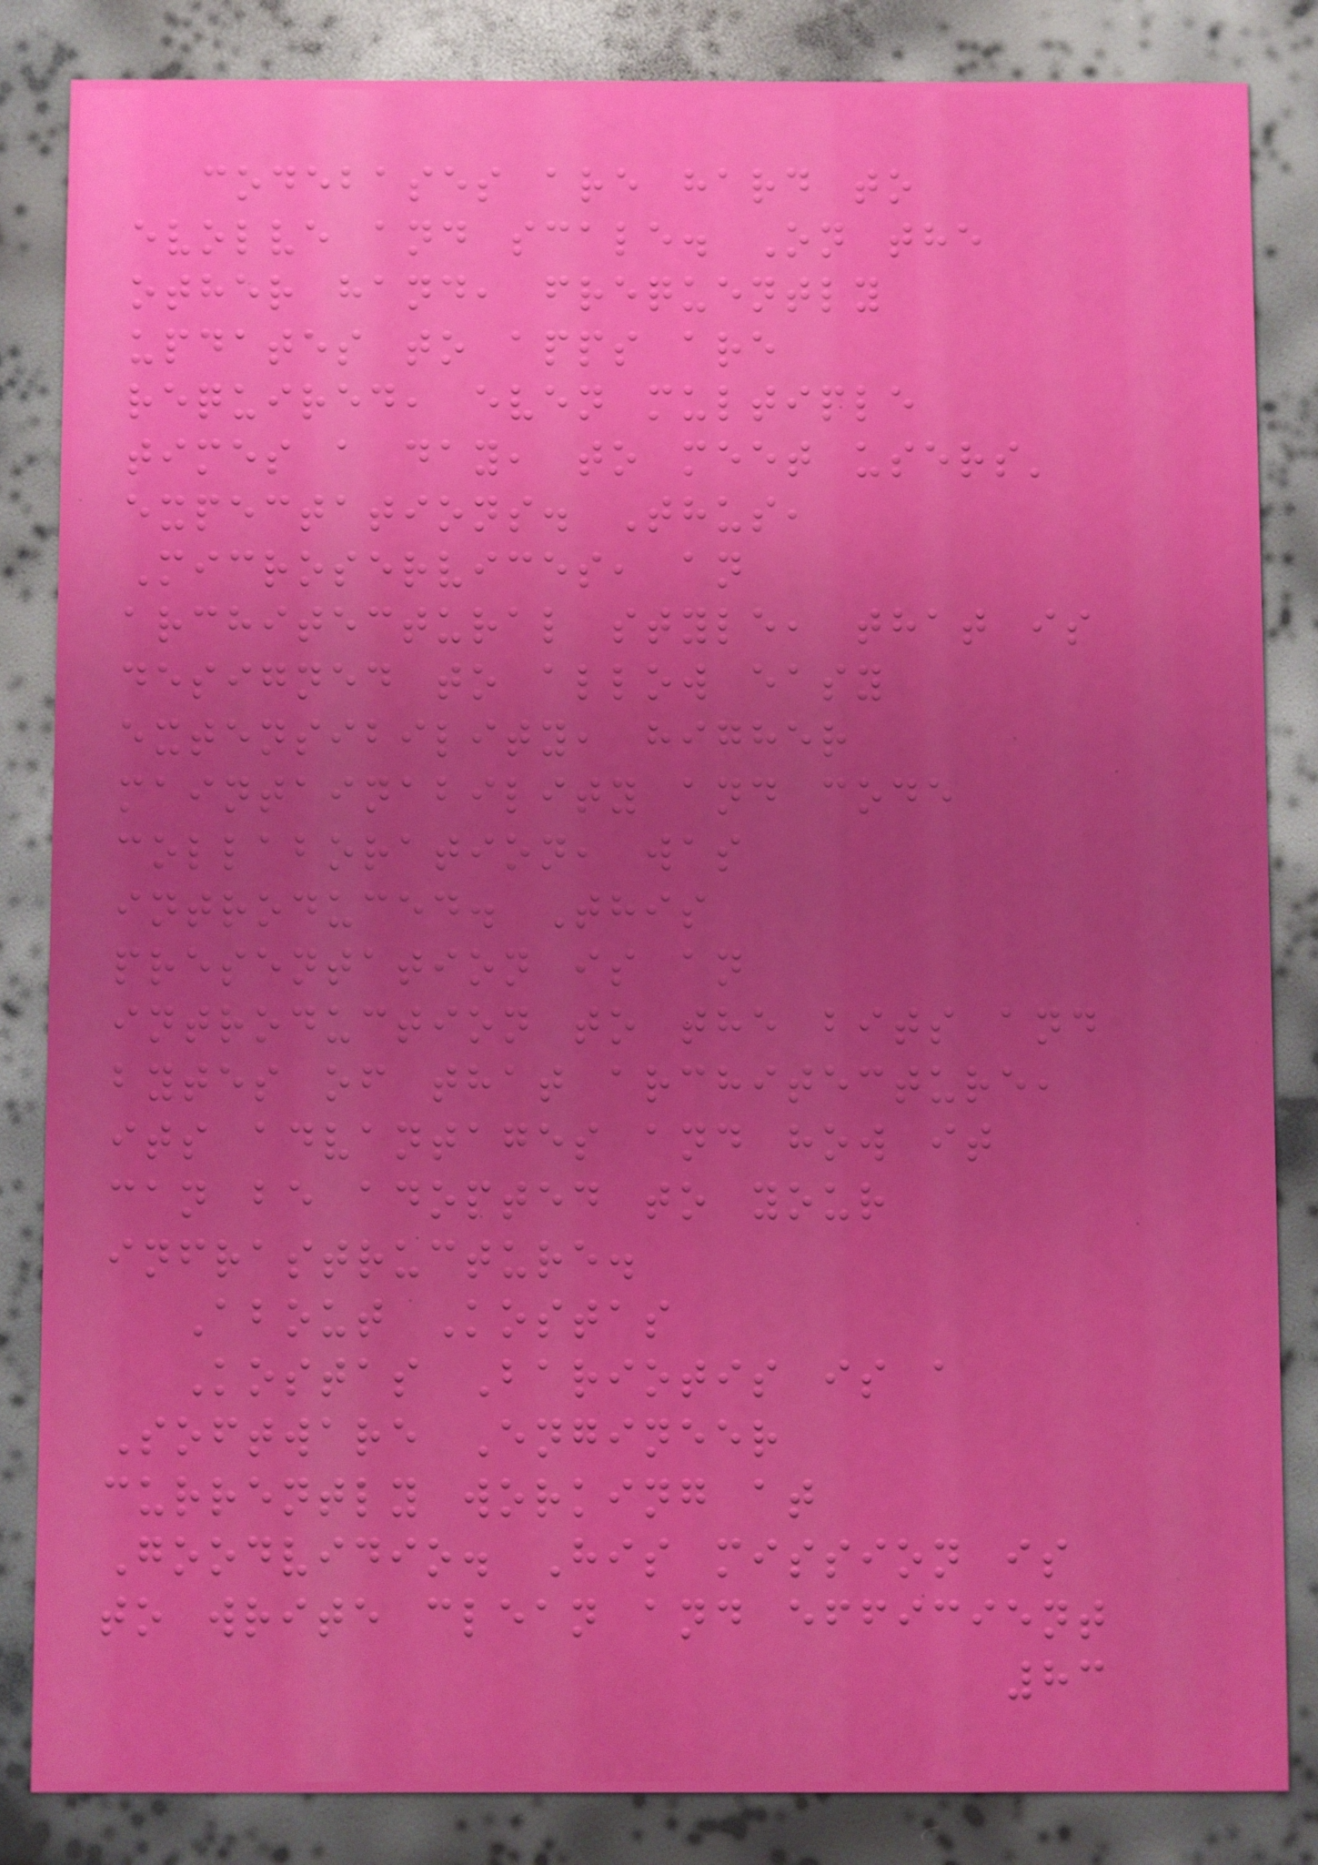codebases are hard to
evolve and scale. On the
other hand, frequently
updates to apps are
required, even multiple
times a day, to meet users'
expectations. Thus,
Microservices, an
architectural style, that is
designed to allow easy
extensibility, higher
maintainability and code
collaboration, was
introduced. This
presentation is an
introduction to the bits and
bytes of that architecture,
its advantages and how it
can be adopted to your
infrastructure.
About Kostas
Kostas Bariotis is a
Software Engineer
currently working at
Goodvidio. His mission is
to write clean and efficient
83
